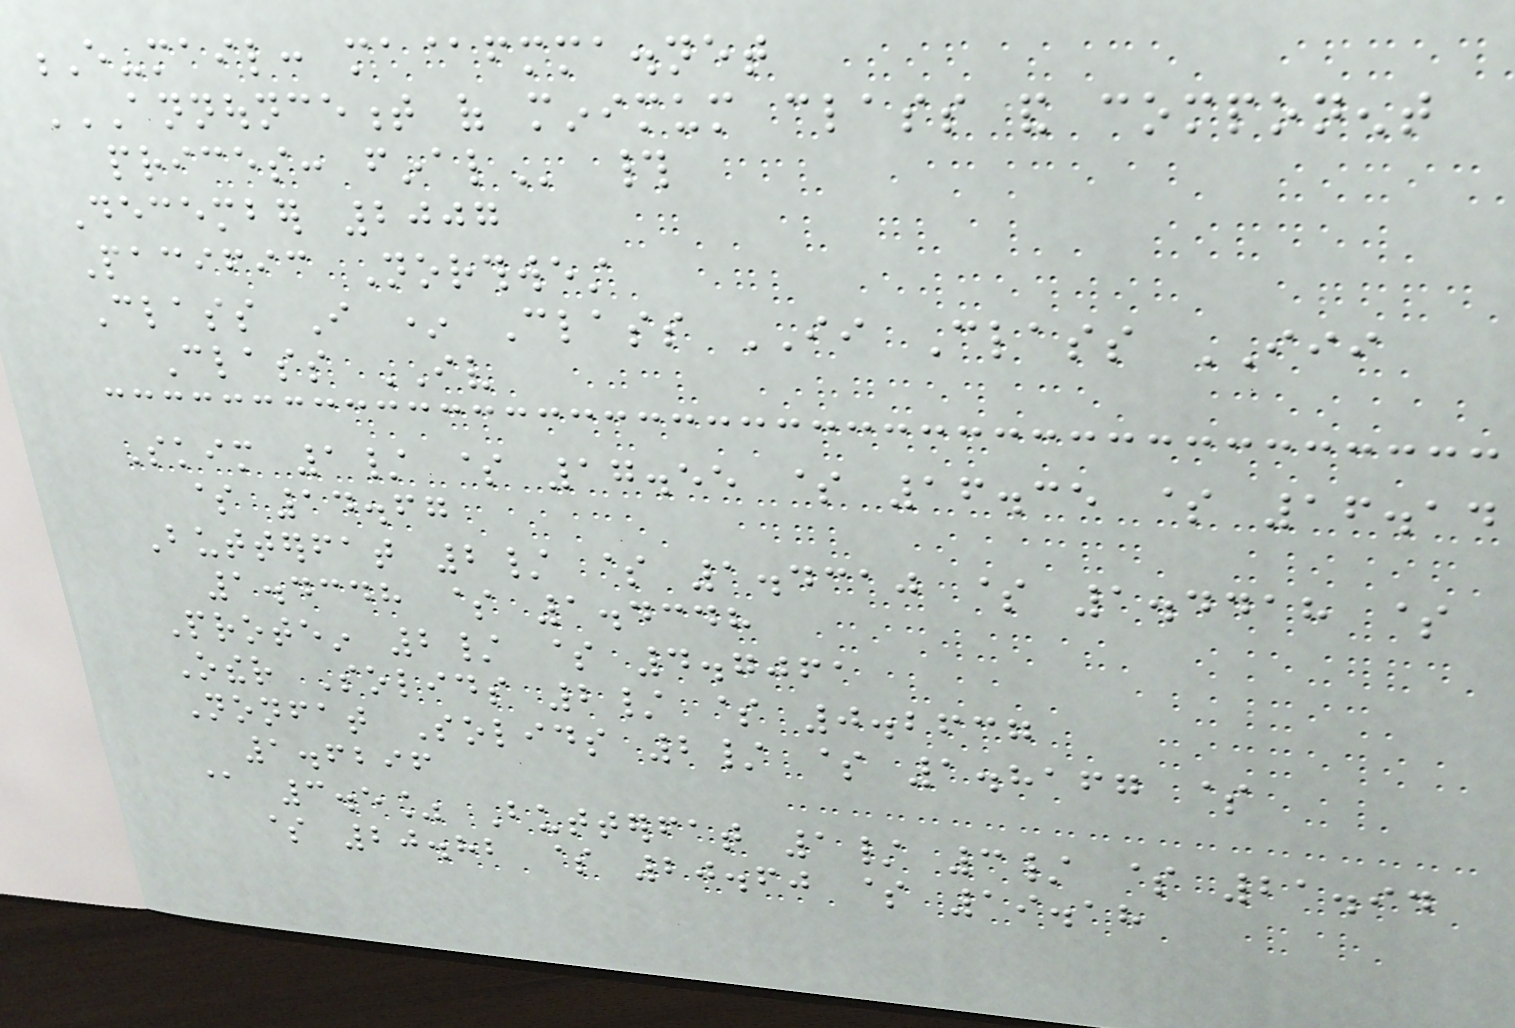E-mail: ma@fmma.net
ANNOUNCEMENT OF MINIMUM CLASS AND COMPONENT
PRICES: FINAL #
December 2007
Pacific Northwest
Class I * Class II Class III
Class IV
Skim 1/ $ 17.55 $ 16.35 $ 16.14
$ 14.67
Butterfat 2/ $ 1.4310 $ 1.4418 $
1.4348 $ 1.4348
Protein 2/ $ 4.7061
Other Solids 2/ $ 0.2637
Nonfat Solids 2/ $ 1.8167 $
1.6296
@ 3.5% Butterfat 1/ 3/ $ 21.94
$ 20.82 $ 20.60 $ 19.18
